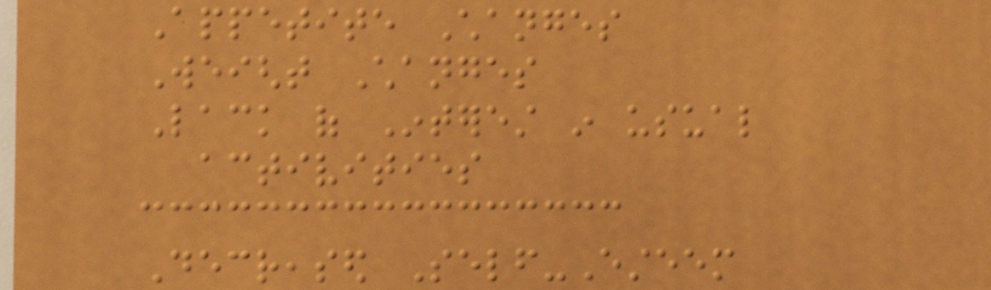Appetite Changes
Weight Changes
Lack of Interest in usual
activities
Decreased Self-Esteem
